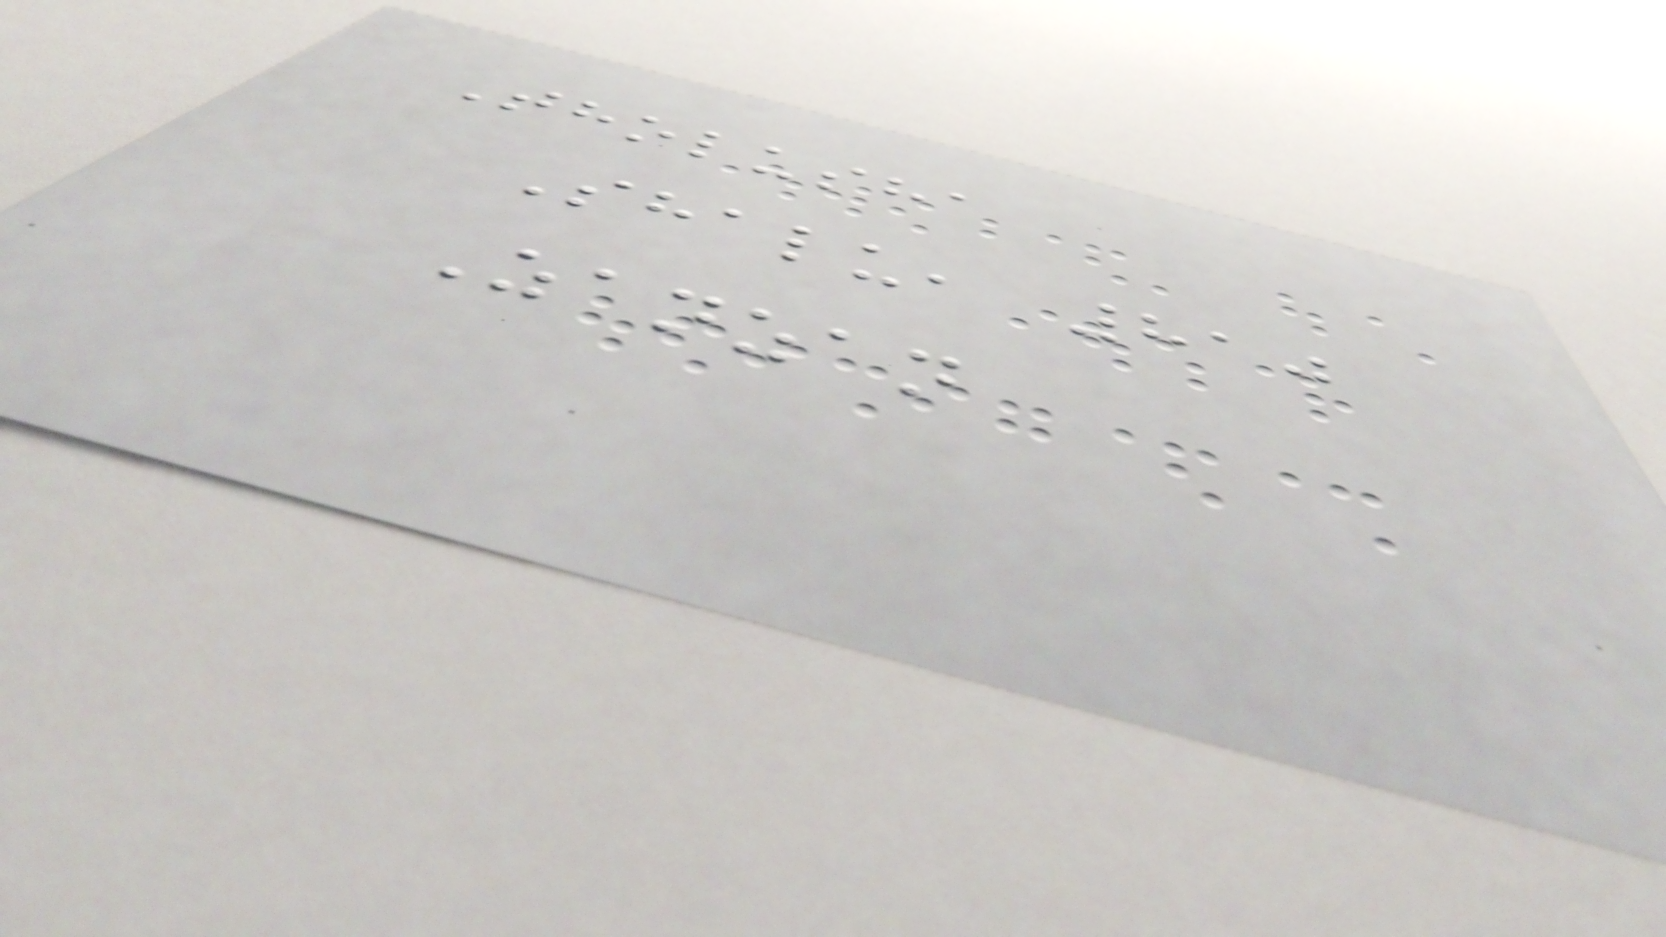Tholusha
Shalu, 810
Zanzan
